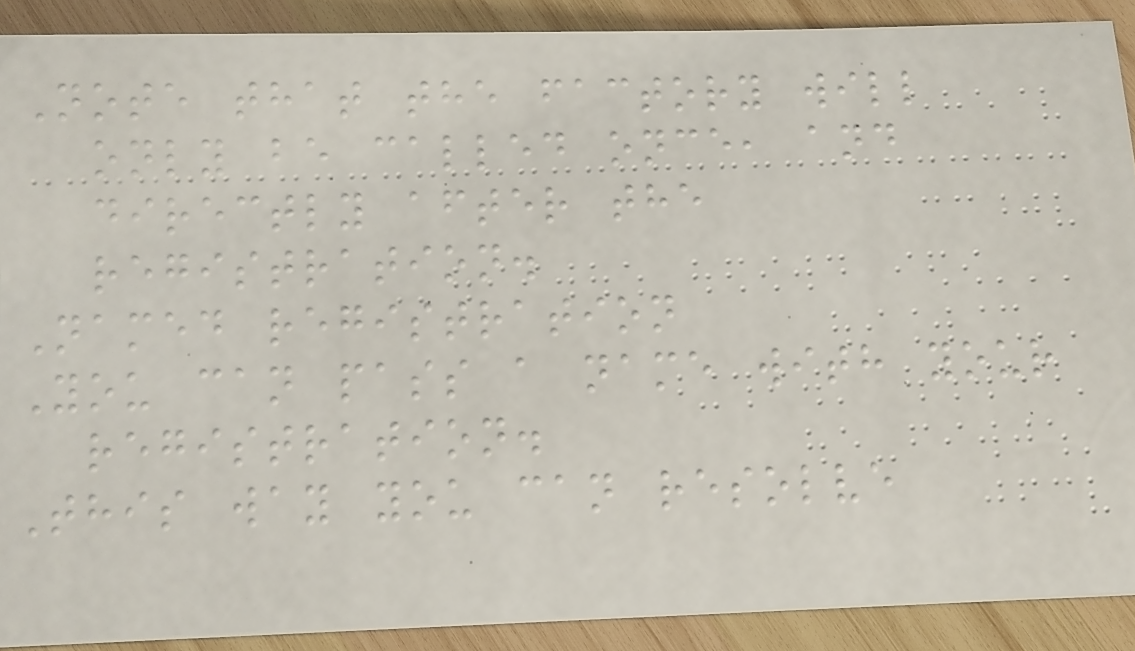Note that the factory will
only be called once, and
directly after the
registration.
Named registration
You can pass a name with your
registration.
This way you can resolve
